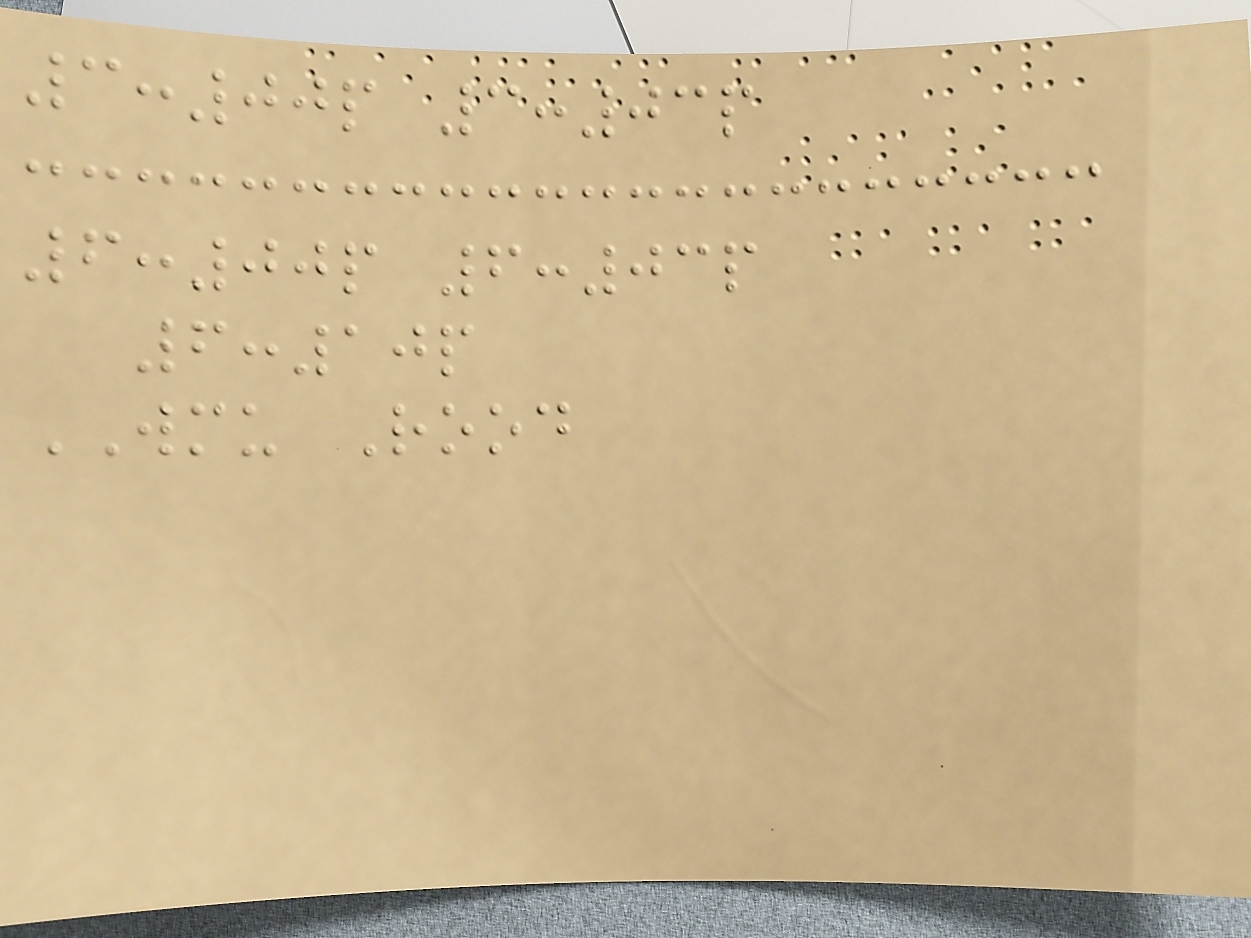3:00p 3:03p
6:00p 6:03p
6:10p
WMU Rood
